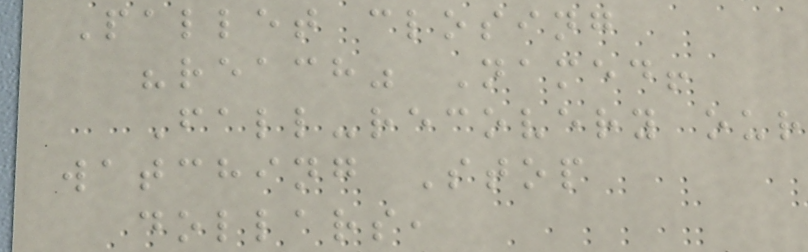Pallet closing
"reach" Named!
Fall-recovery our
watching Stop
dollars,
